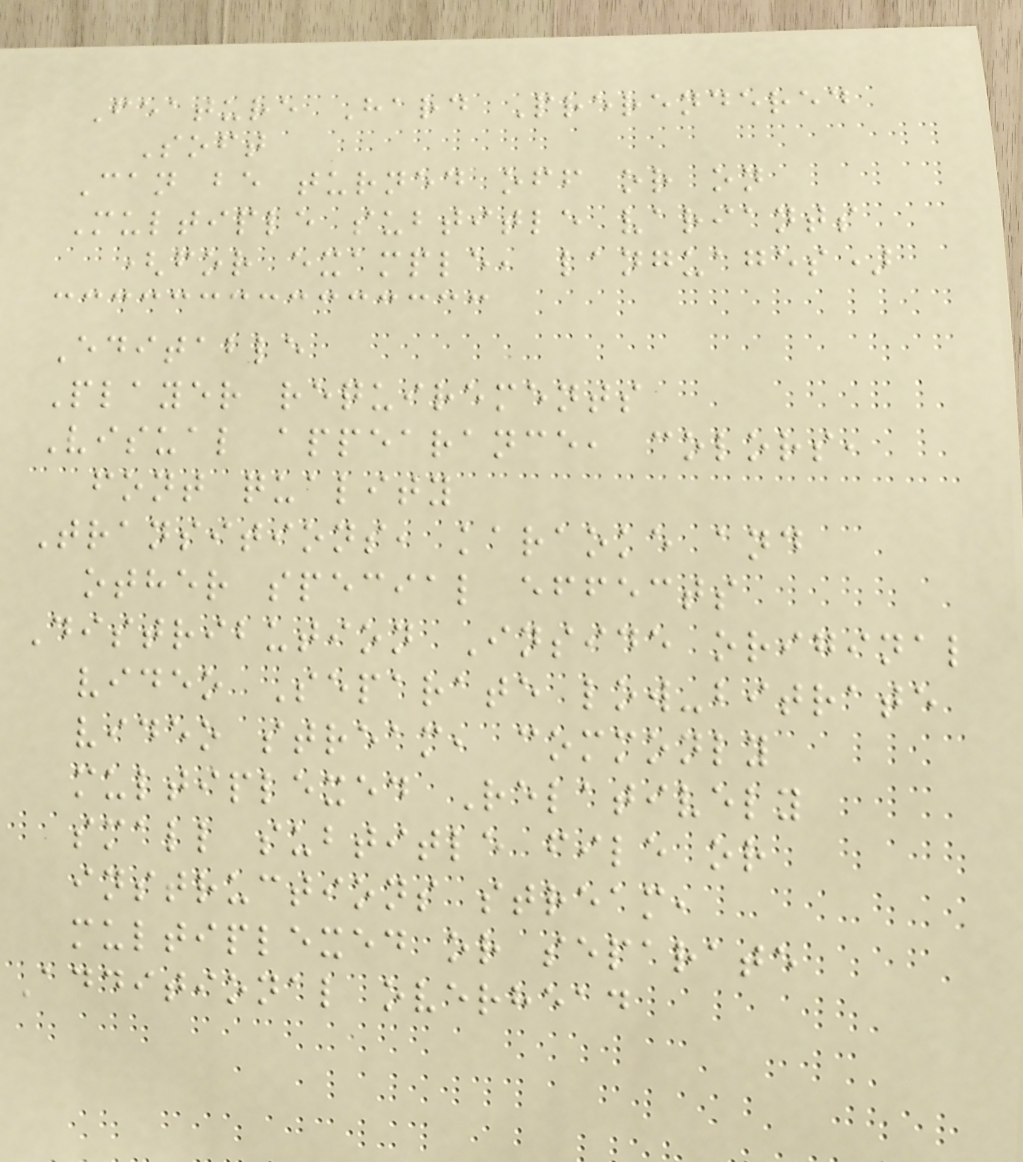Feature Hard Prerendered
Soft
Can be turned off or on
Multiple subtitle variants
(for example, languages)
Editable
Player requirements
Visual appearance, colors,
font quality
Transitions, karaoke and
other special effects
Distribution Inside original
video Separate low-bitrate
video stream, commonly
multiplexed Relatively
small subtitle file or
instructions stream,
multiplexed or separate
Additional overhead
